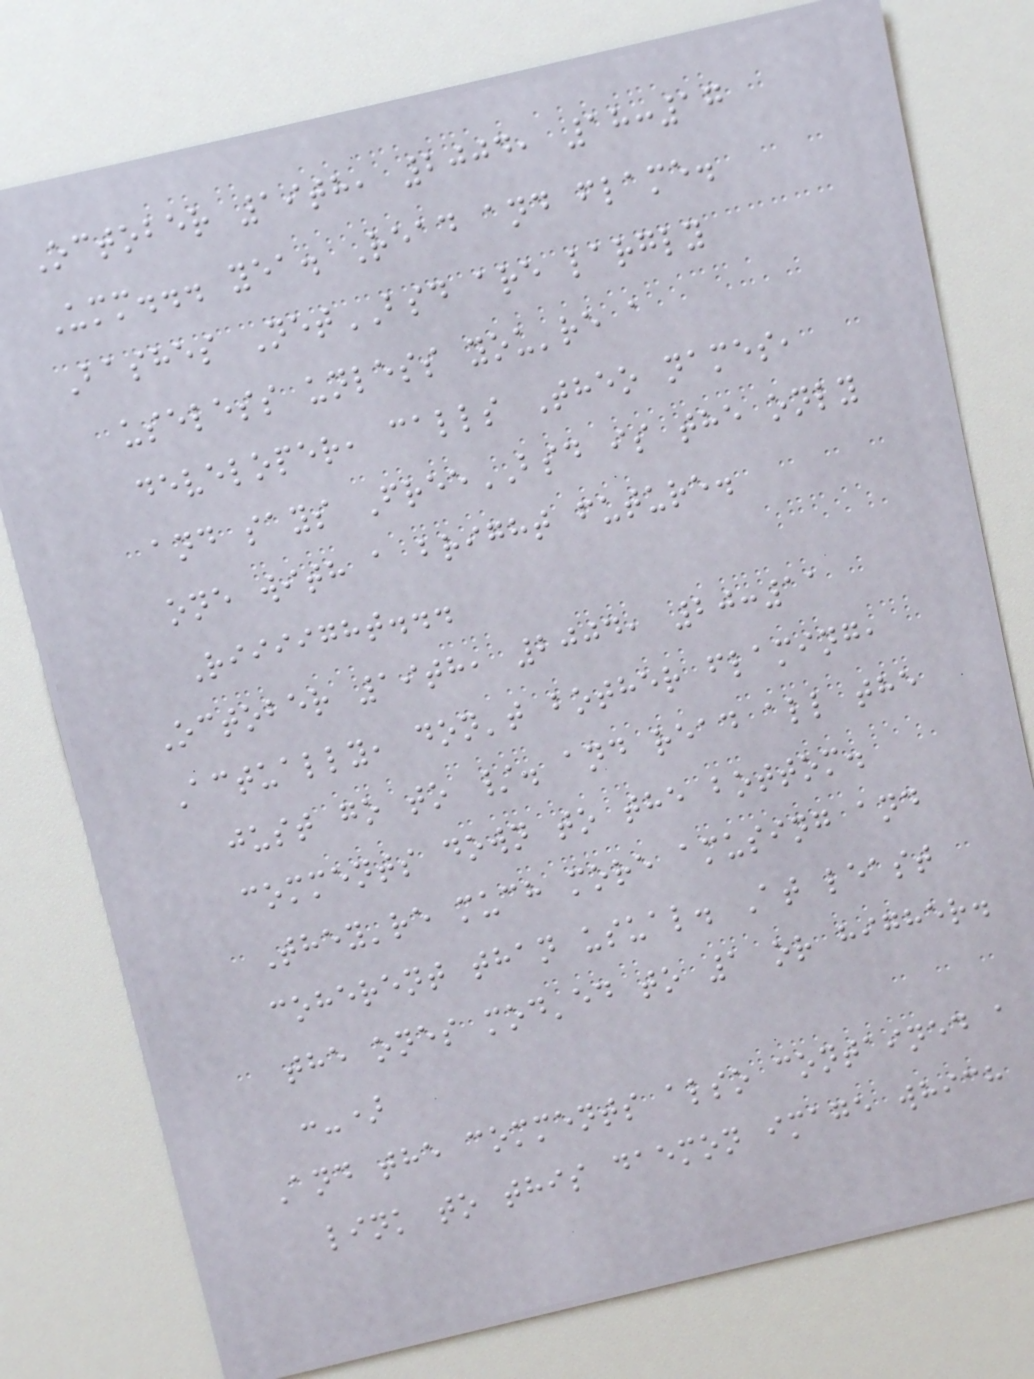October 19th, 2004, 18:17
Umm... yea. Read and flame.
Bashes NetBSD are largly
useless unless you're a
developer, calls Theo names,
and says FreeBSD is the only
one with a bright future.
Riiiight...
October 19th, 2004, 20:11
Actually, don't bother flaming,
just go to /. and read all the
comments down to the bottom.
They're much more amusing and
coherent than usual. At least
the ones mod'ed to 1 or higher.
:-)
And the comments also contained a
link to this daemon image which
